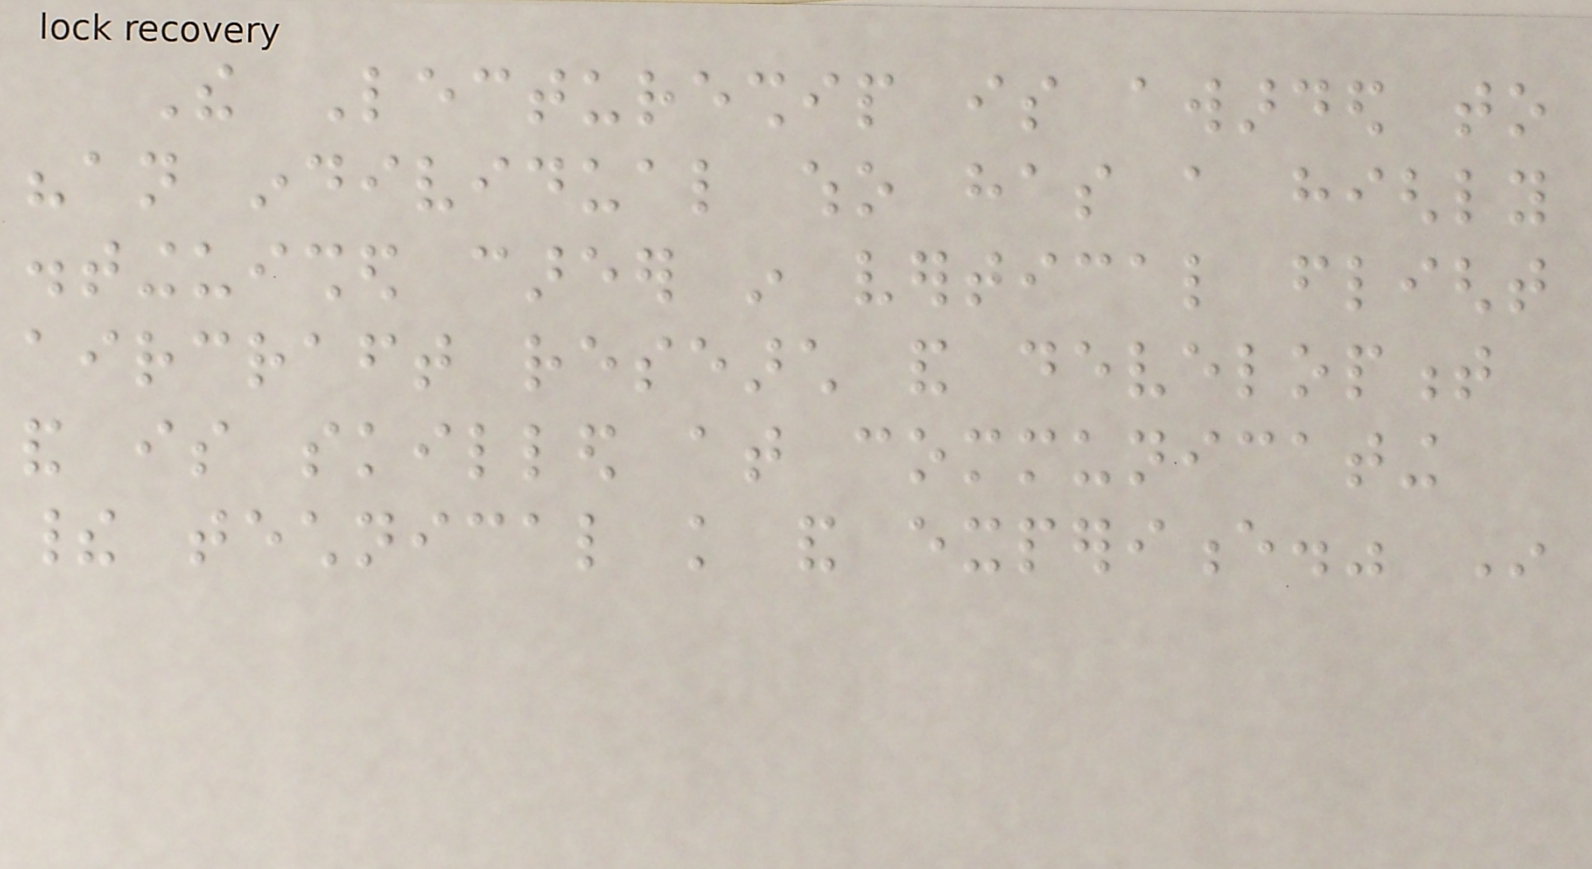The Lectureship is awarded to
"an individual who has a highly
distinguished career in vertical flight
aircraft research and development
and is skilled at communicating
their technical knowledge and experience." In
